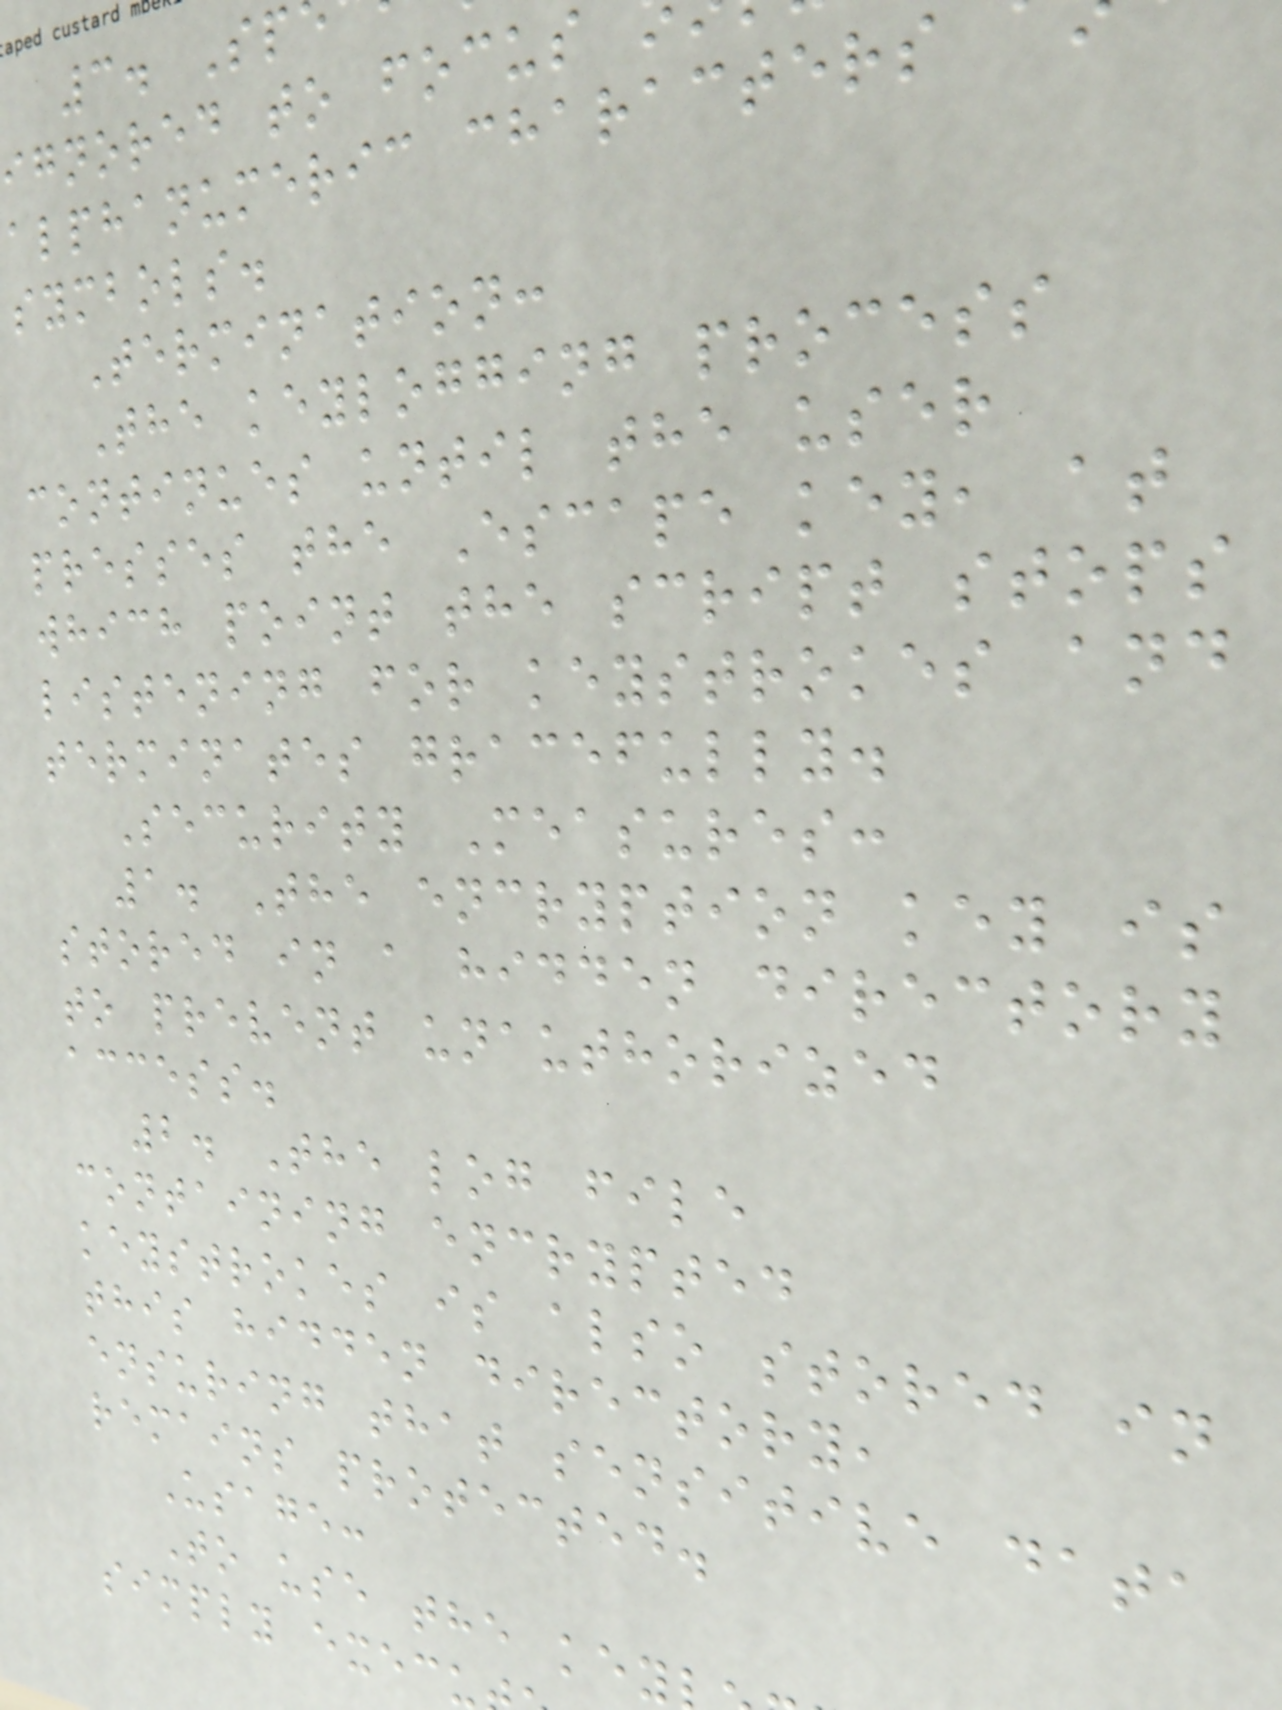3. Sp
ignored to focus
alphanumeric characters
symbols.
Termination:
The keylogging process
continues until the user
presses the Escape key, at
which point the script stops
listening for keystrokes and
terminates gracefully.
Security Measures:
1. The encryption key is
stored in a hidden directory
to prevent unauthorized
access.
2. The log file
containing encrypted
keystrokes is also stored in
this hidden directory,
ensuring that sensitive data
remains protected.
Usage:
To use the key
simply execu
